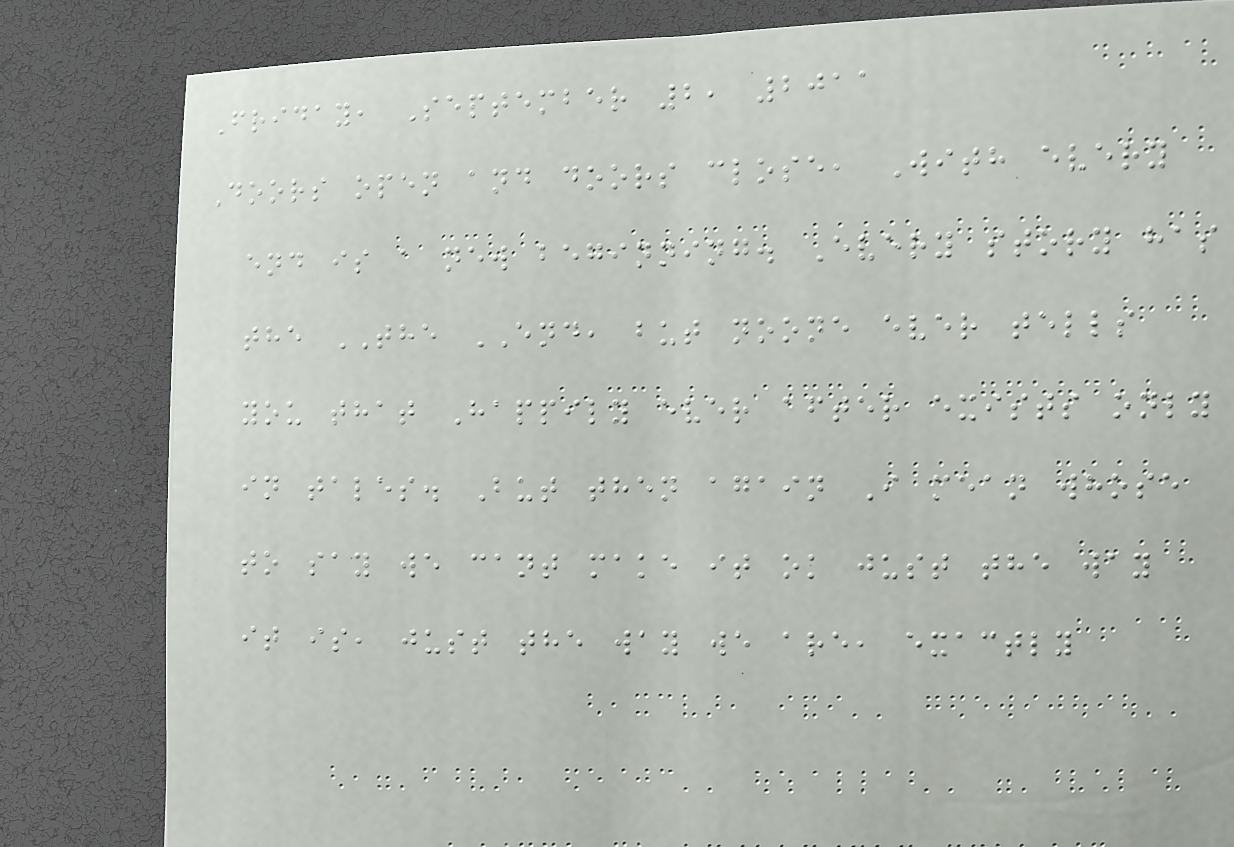Friday, September 2, 2011
Doors open and doors close, With every
end is a new beginning. Every story has
the THE END, but noone ever tells
you that Happily ever after exists only
in tales. But then again I mean whose
to say we cant make it ok just the way
it is, just the way we are, exactly
